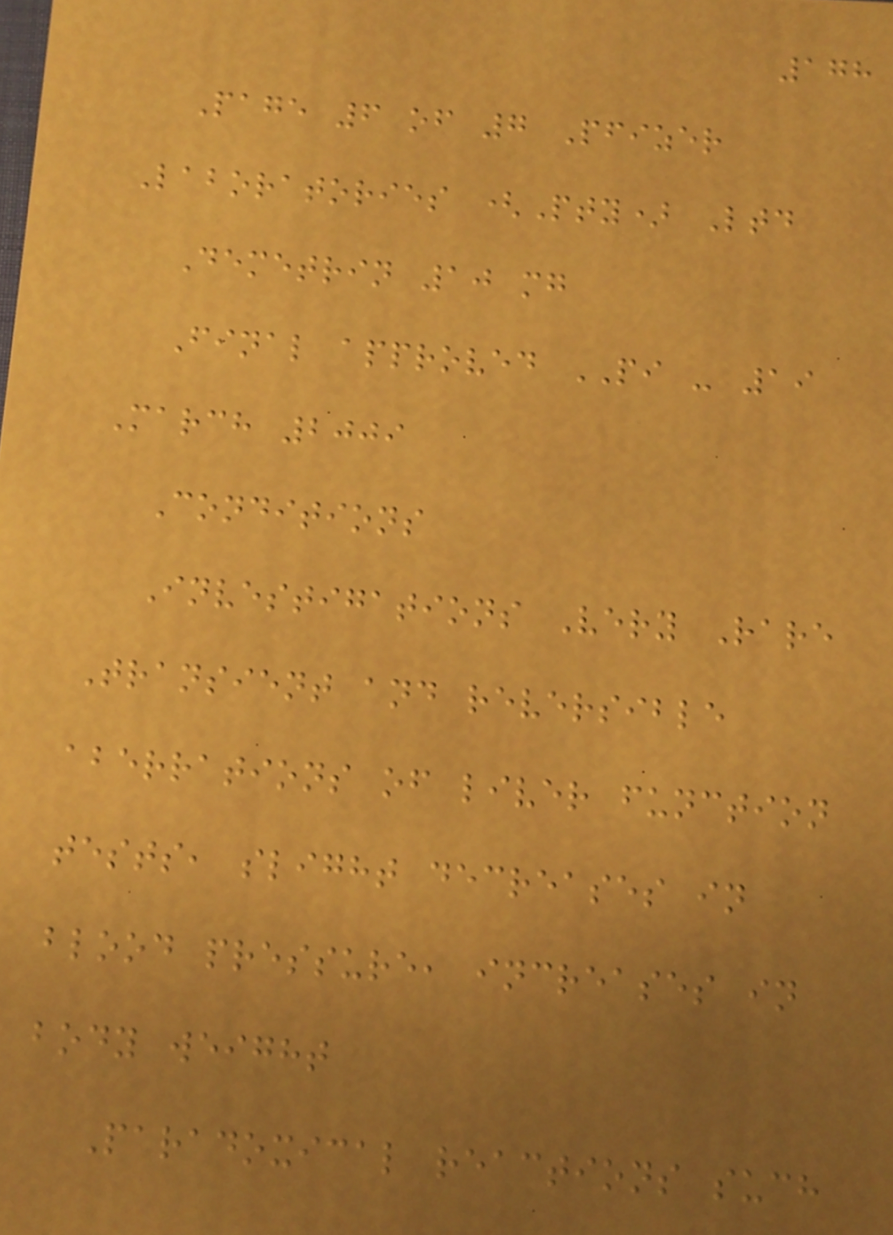178
Page 6 of 7 Pfizer
Laboratories (Pty) Ltd
Demetrin 10 mg
Final approved PI - 19
March 2009
Conditions
Investigations Very Rare
Transient and reversible
aberrations of liver function
tests, slight decreases in
blood pressure, increases in
body weight
Paradoxical reactions such
